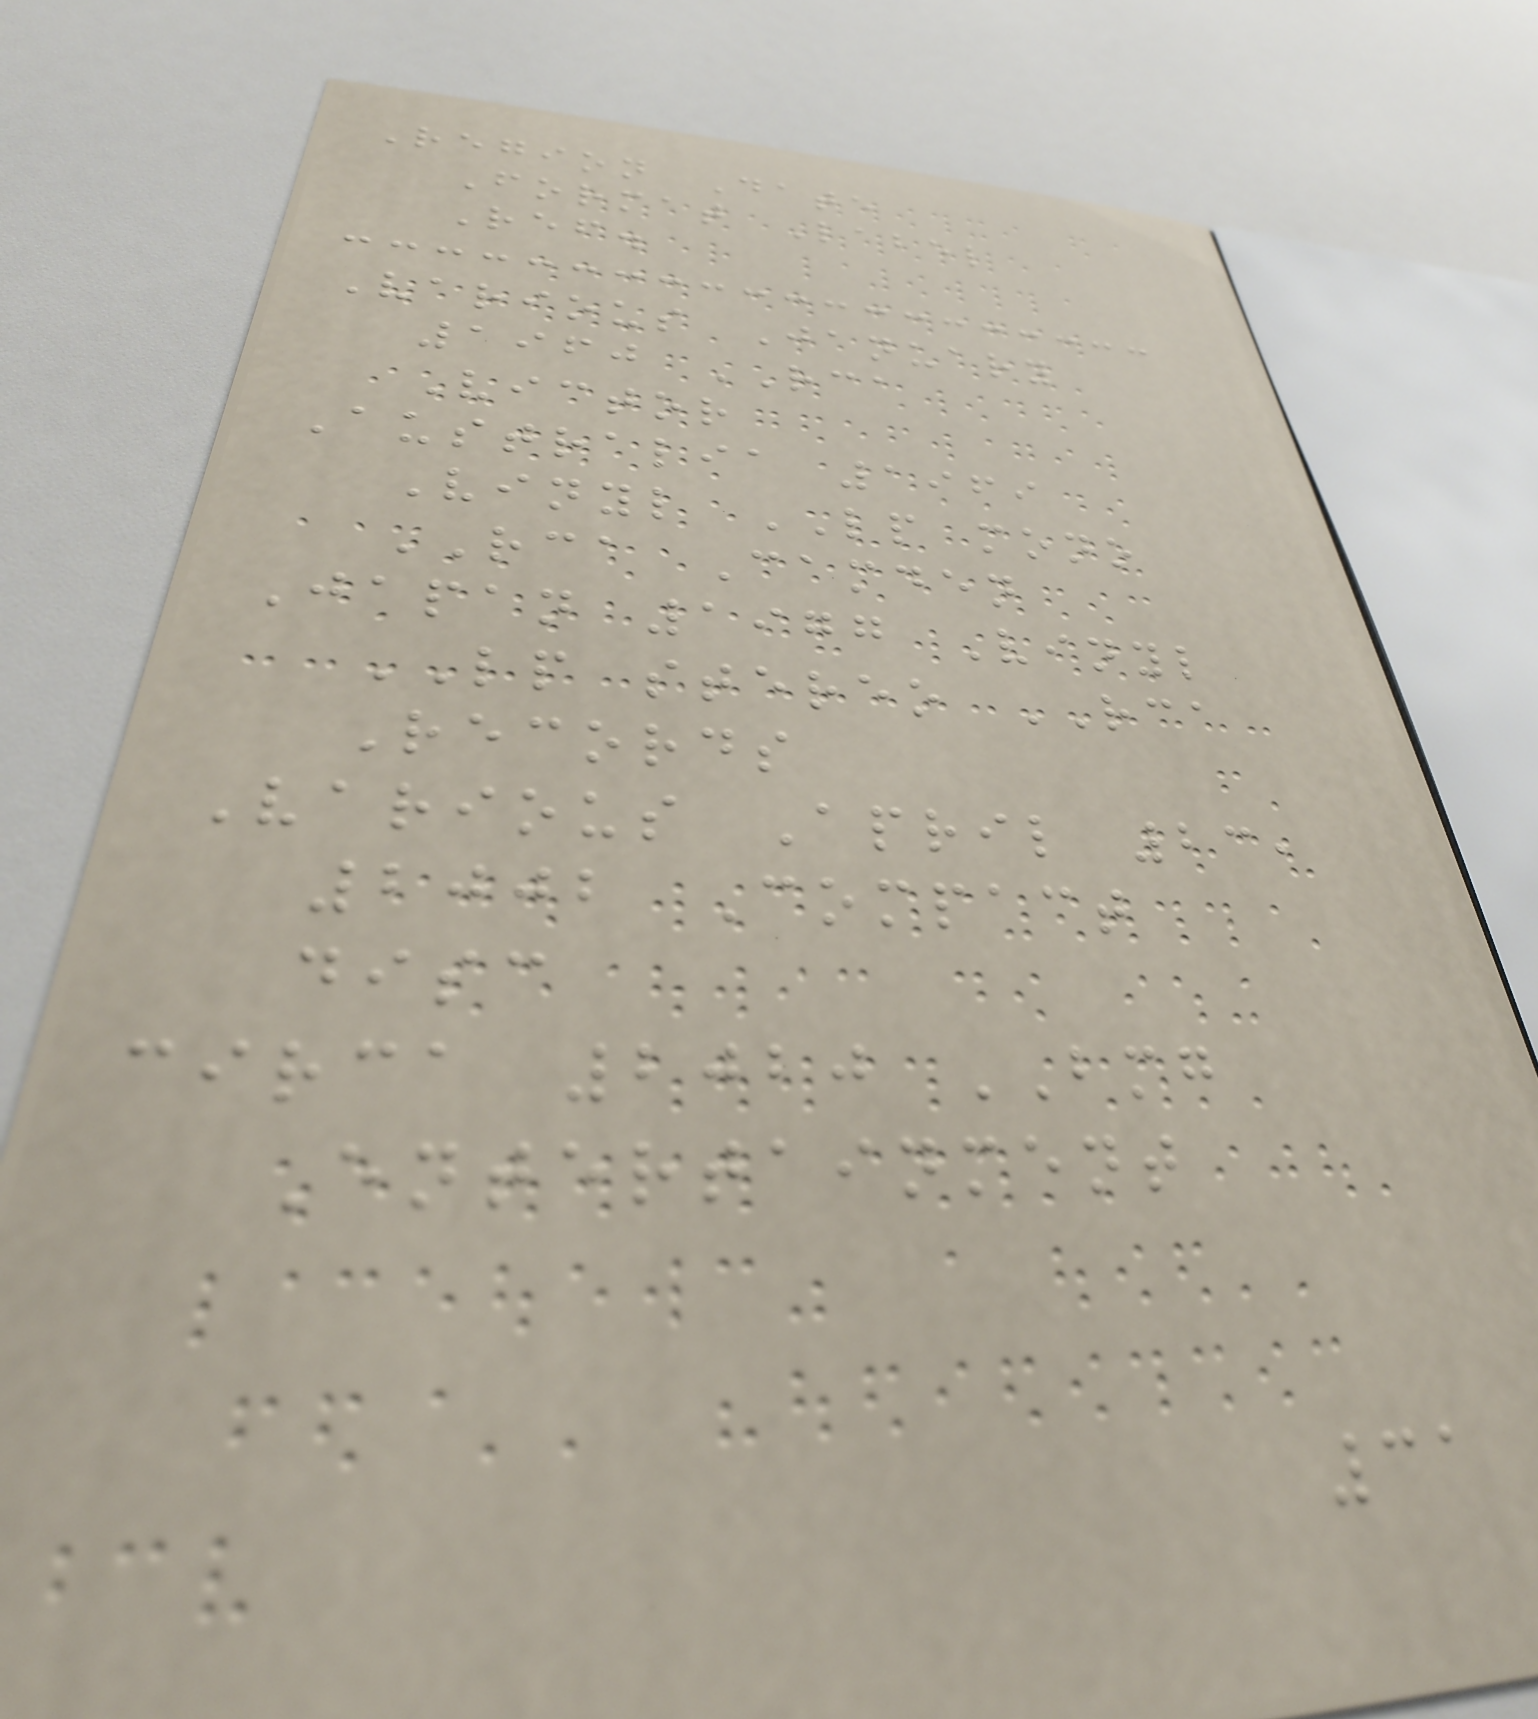Region Date
Format Label
Ref.
Various January
1960 RCA
Victor
Australia 1969
Vinyl LP mono
RCA Camden
Japan 1977 Vinyl
LP stereo RCA
Records
Various April 23,
2002 Compact
disc
circa 2020 BMG
Entertainment
31
